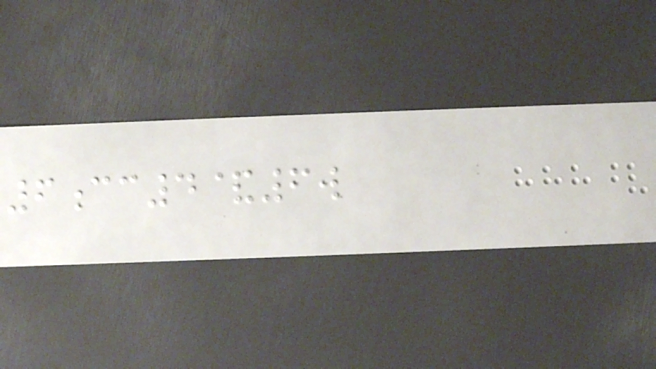6cc4&6w
